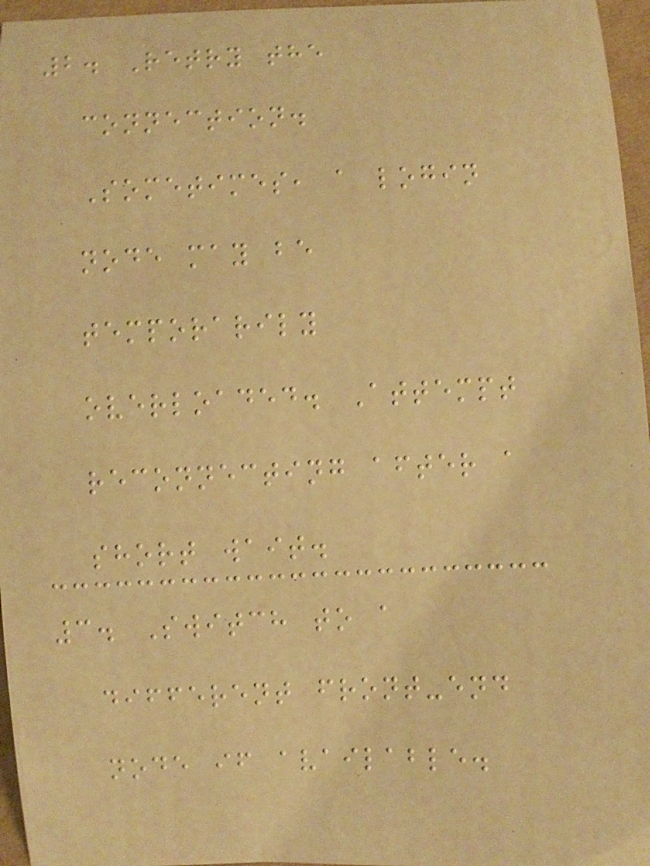2. Retry the
connection.
Sometimes, a login
node may be
temporarily
overloaded. Attempt
reconnecting after a
short wait.
3. Switch to a
different front-end
node if available.
